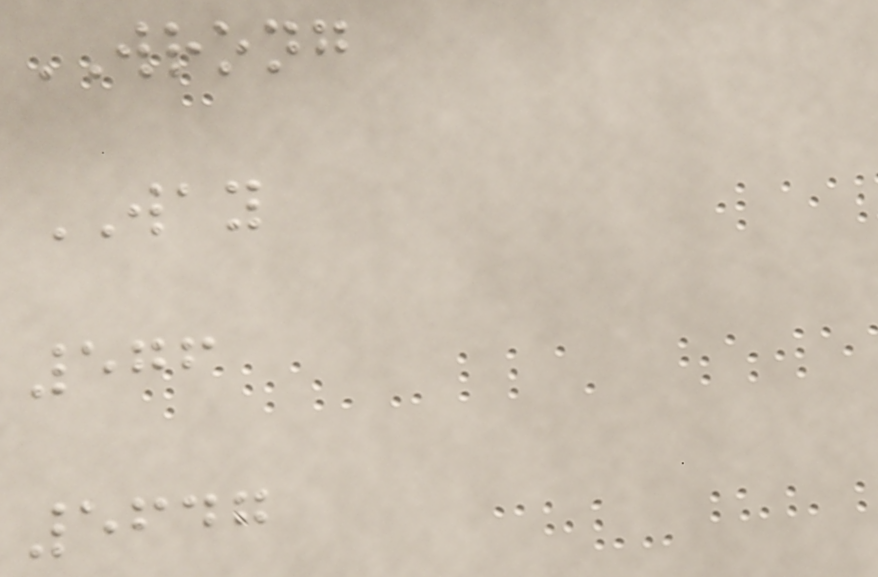WRONG
WAY
576
5647
